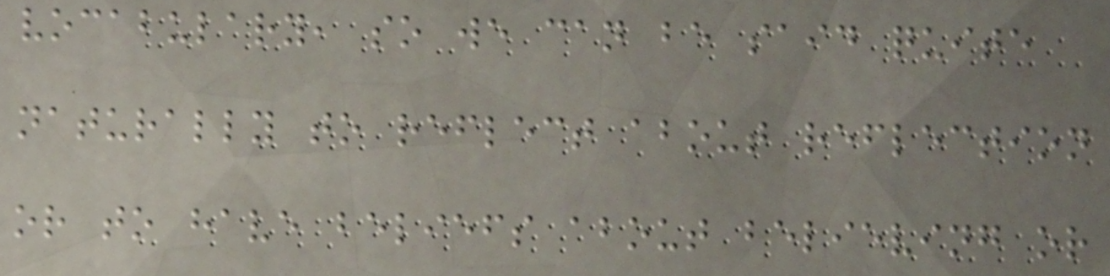vocabulary, so we can be said quite
naturally to reflect about reflection
or to have beliefs about believing or
